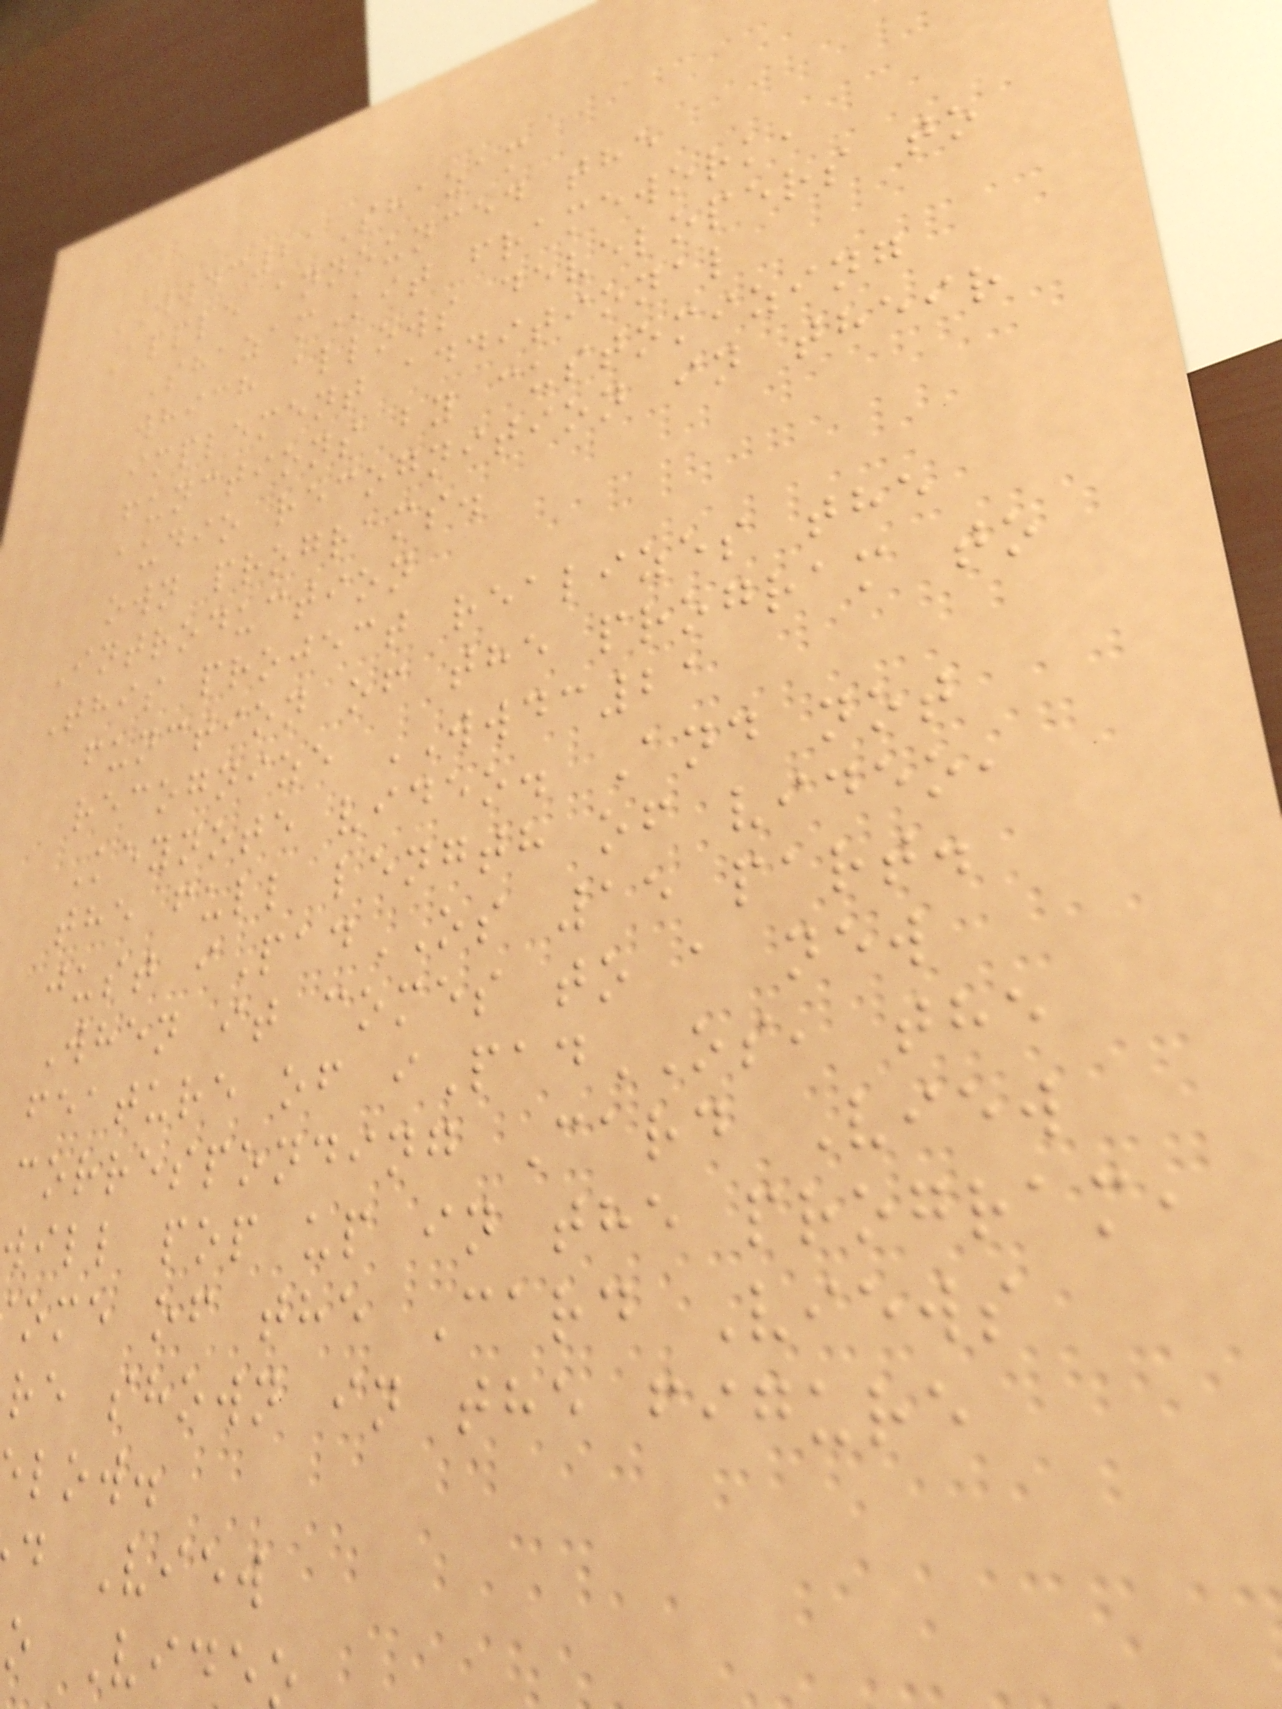WWDC21Shazam
Apple announced the
ShazamKit framework,
which allows developers to
implement additional
functions by customizing
audio recognition in their
own programs.
Introduction
This project realizes the
function of the program to
recognize WWDC21
Keynote video. And not
the full length of video,
just iPadOS 15 part.
When it comes to a new
feature of iPadOS, the
corresponding Card View
will pop up in the program,
ome of the Card Views
re shown in the figure
low.
d View
o Vide
